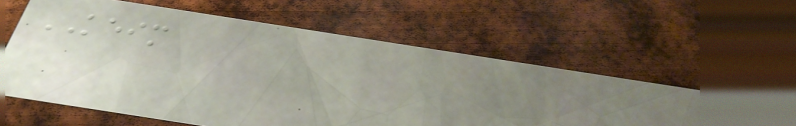KEIM
